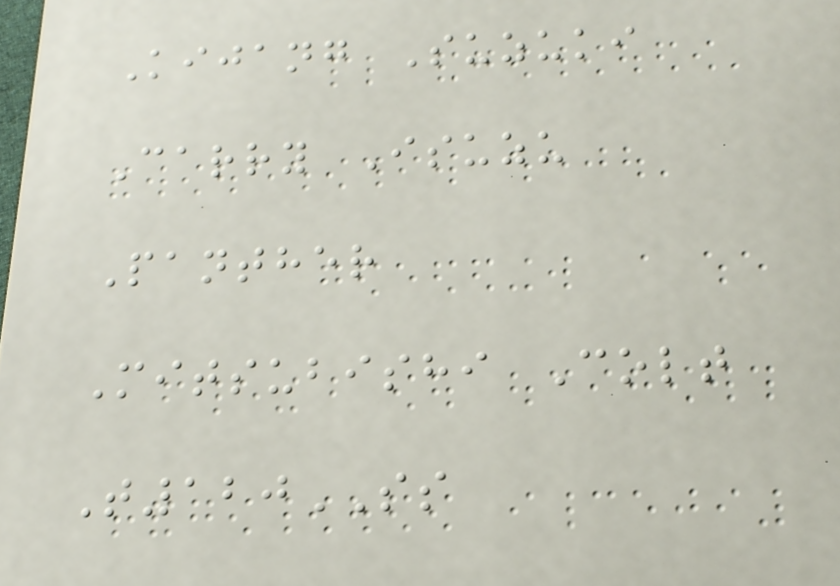Kijang Suzuki
Carry Isuzu
Panther
Mitsubishi Colt
T120SS
